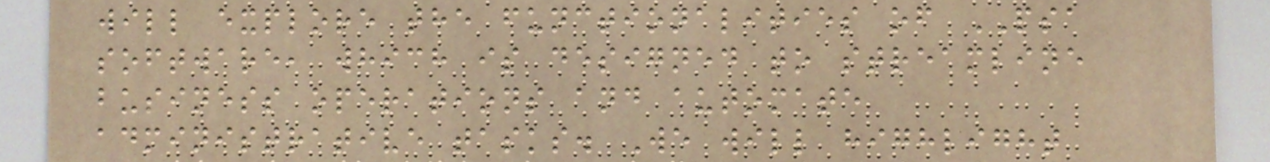will explore the functionalities of PSA
software, which is designed to streamline
business operations and automate
administrative tasks. We will highlight
